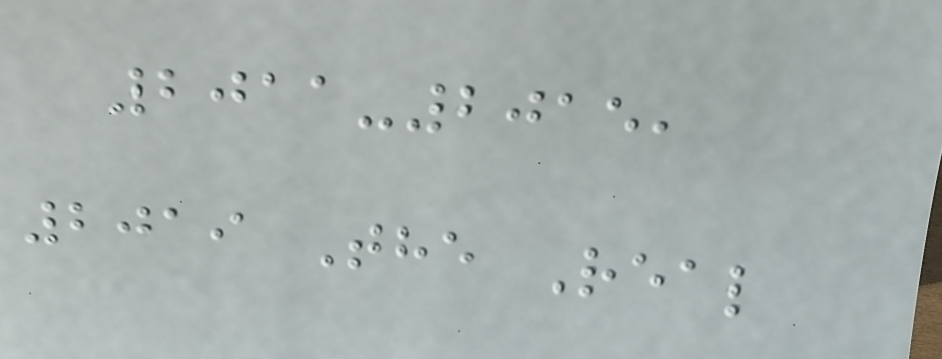2011-2015,
2019 The Real
